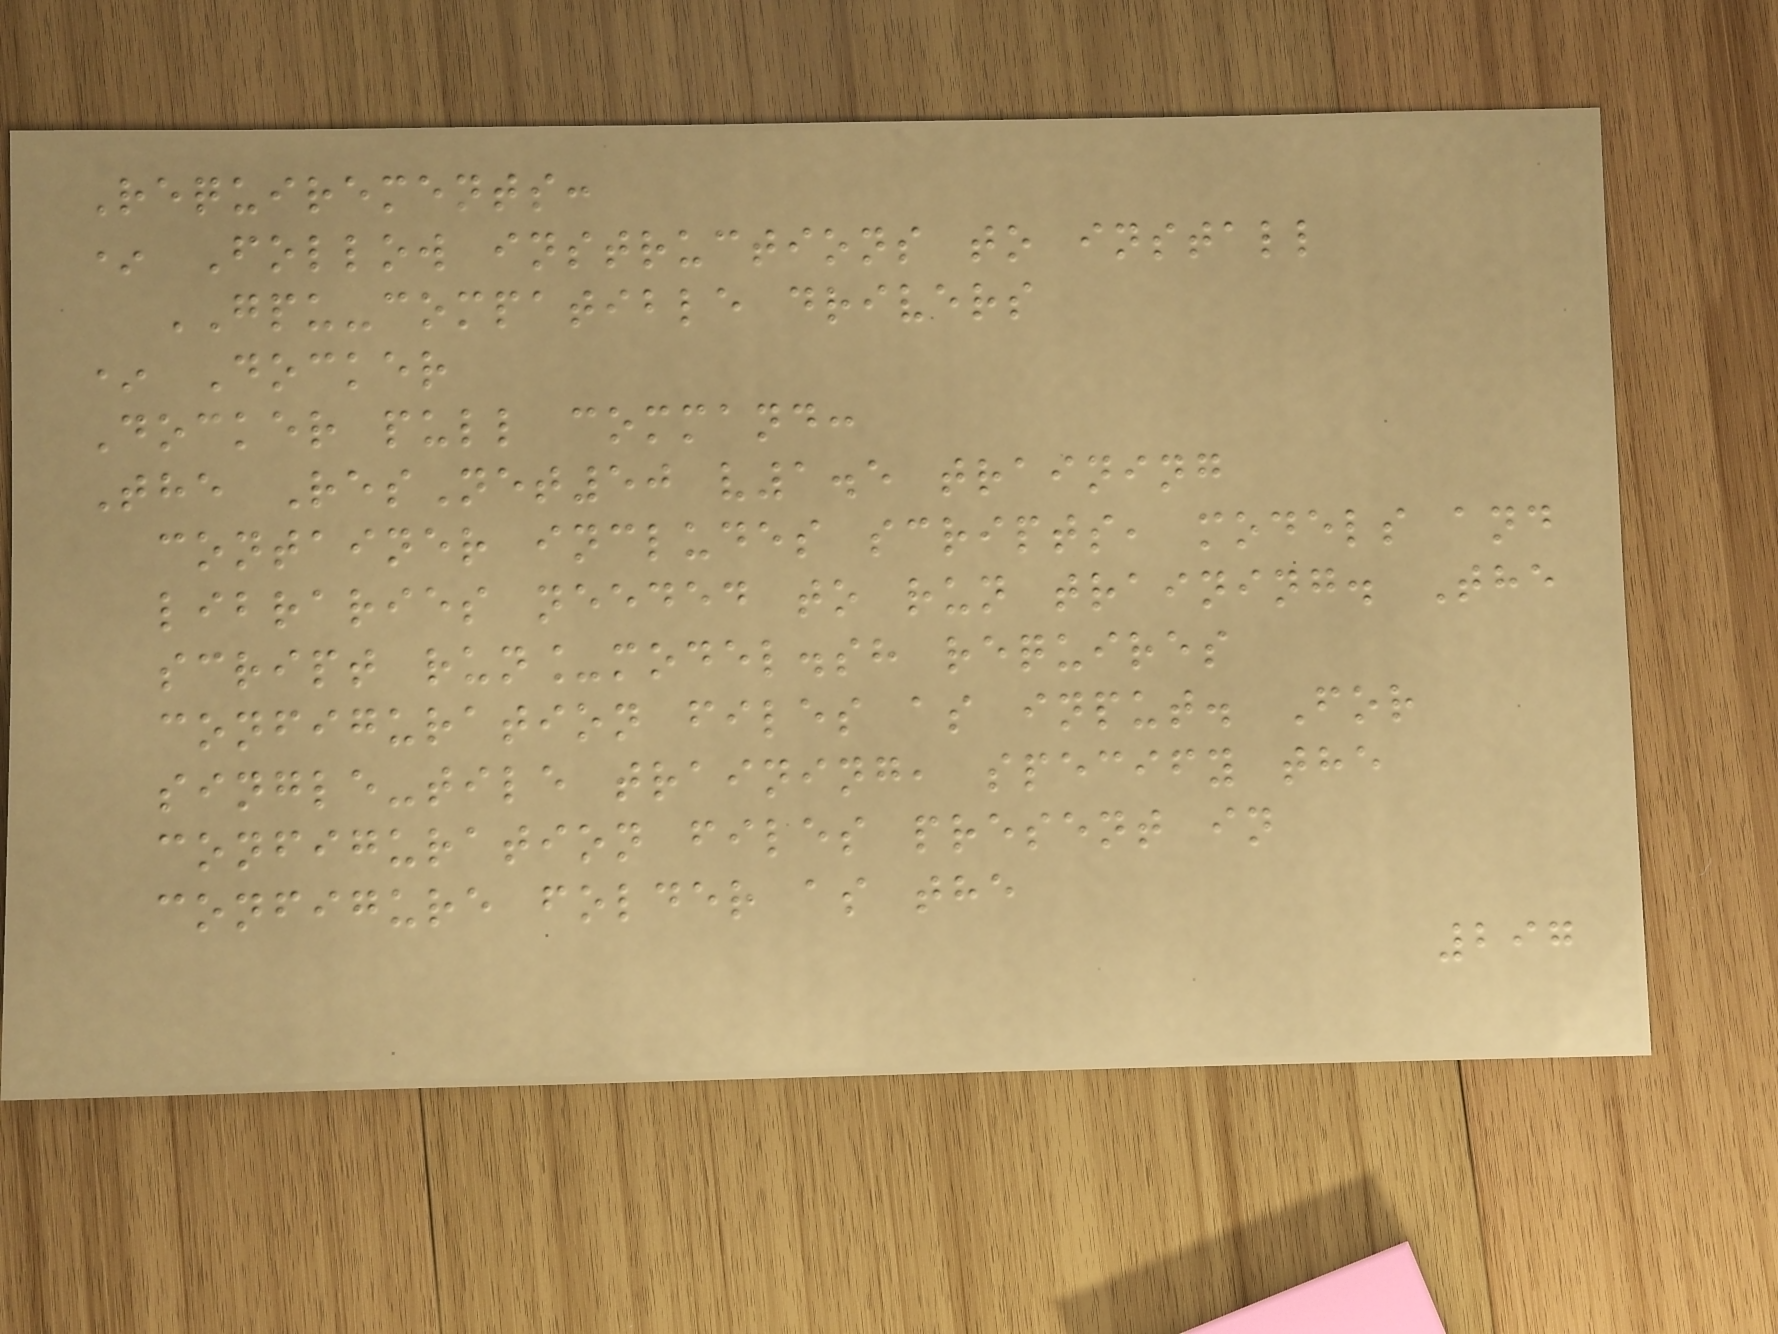Requirements:
* Follow instructions to install
GPU-compatible drivers
* Docker
Docker pull command:
The ResNet50 v1.5 training
container includes scripts, models and
libraries needed to run training. The
script run_model.sh requires
configuration files as input. For
single-tile training, specify the
configuration files present in
configure folder as the
297
